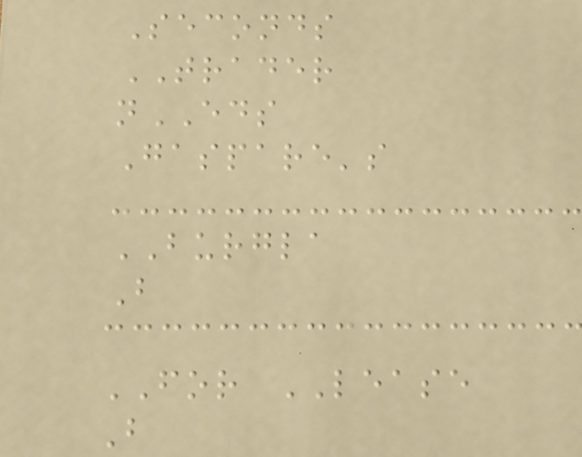Seconds
TRADER
nEDS
Gaspare's
BURGLA
B
FOR LEASE
B
